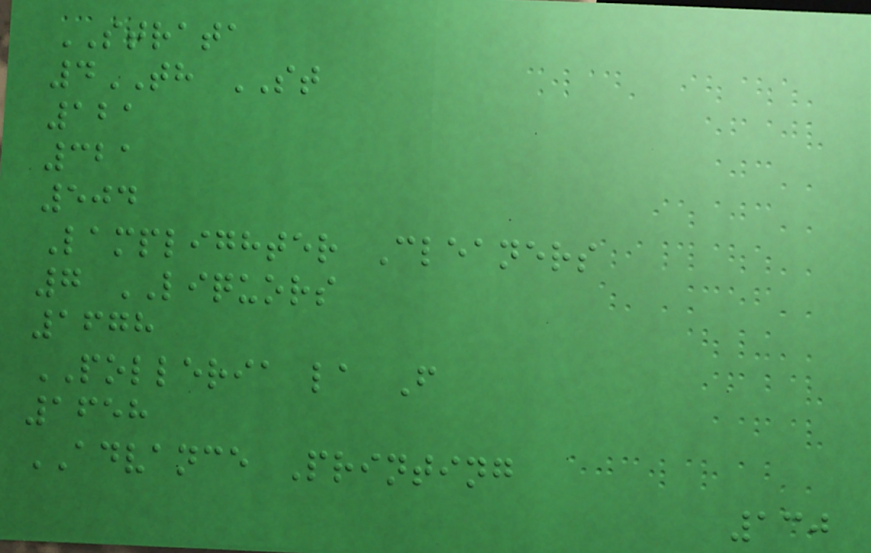STRATA
4TH ST
121
321
504
Lamplighter Cleaners
7 LIQUORS
1678
POLLERIA la F
1658
ADVANCE Printing
130
